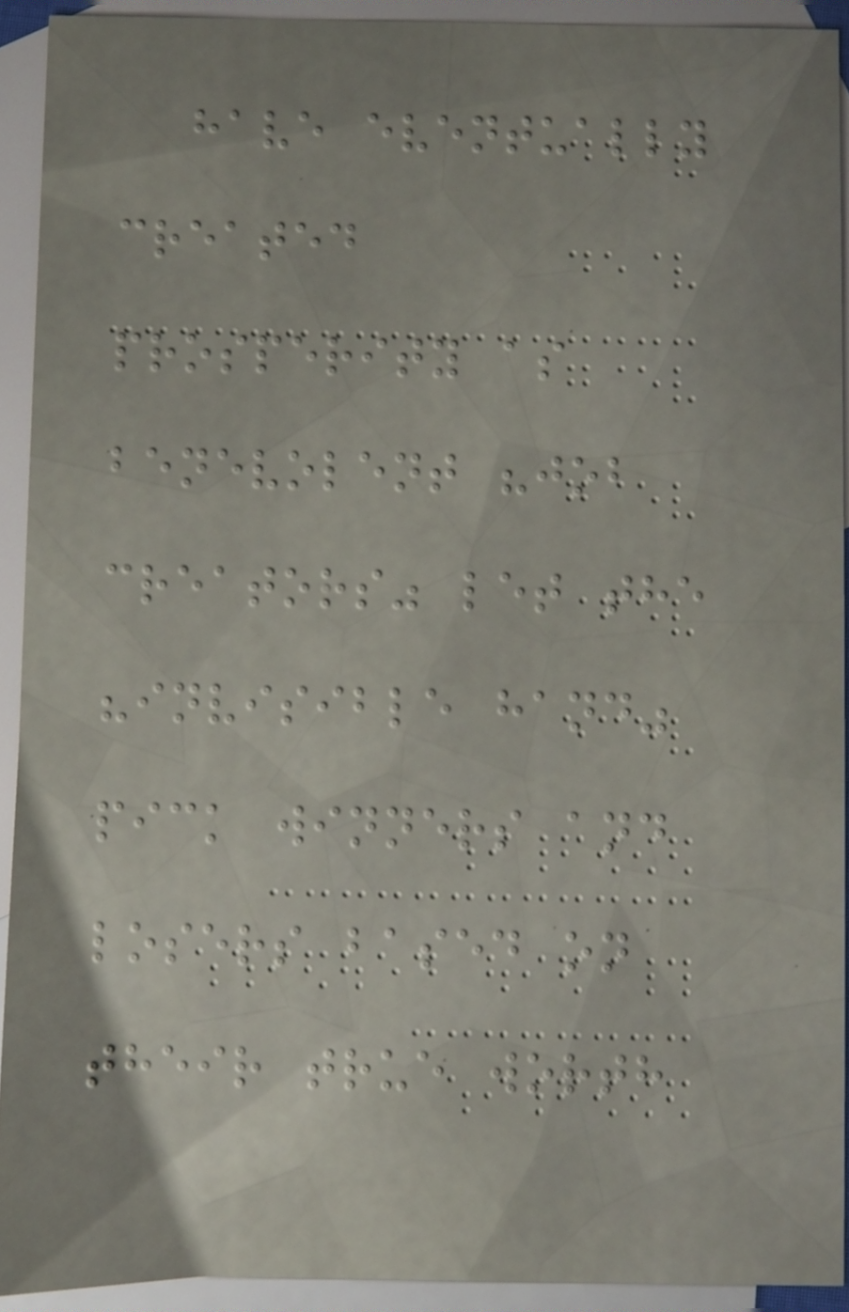have eventually
created
prosperity as
benevolent "job
creators" let the
"invisible hand"
pick winners and
losers based on
their true worth
